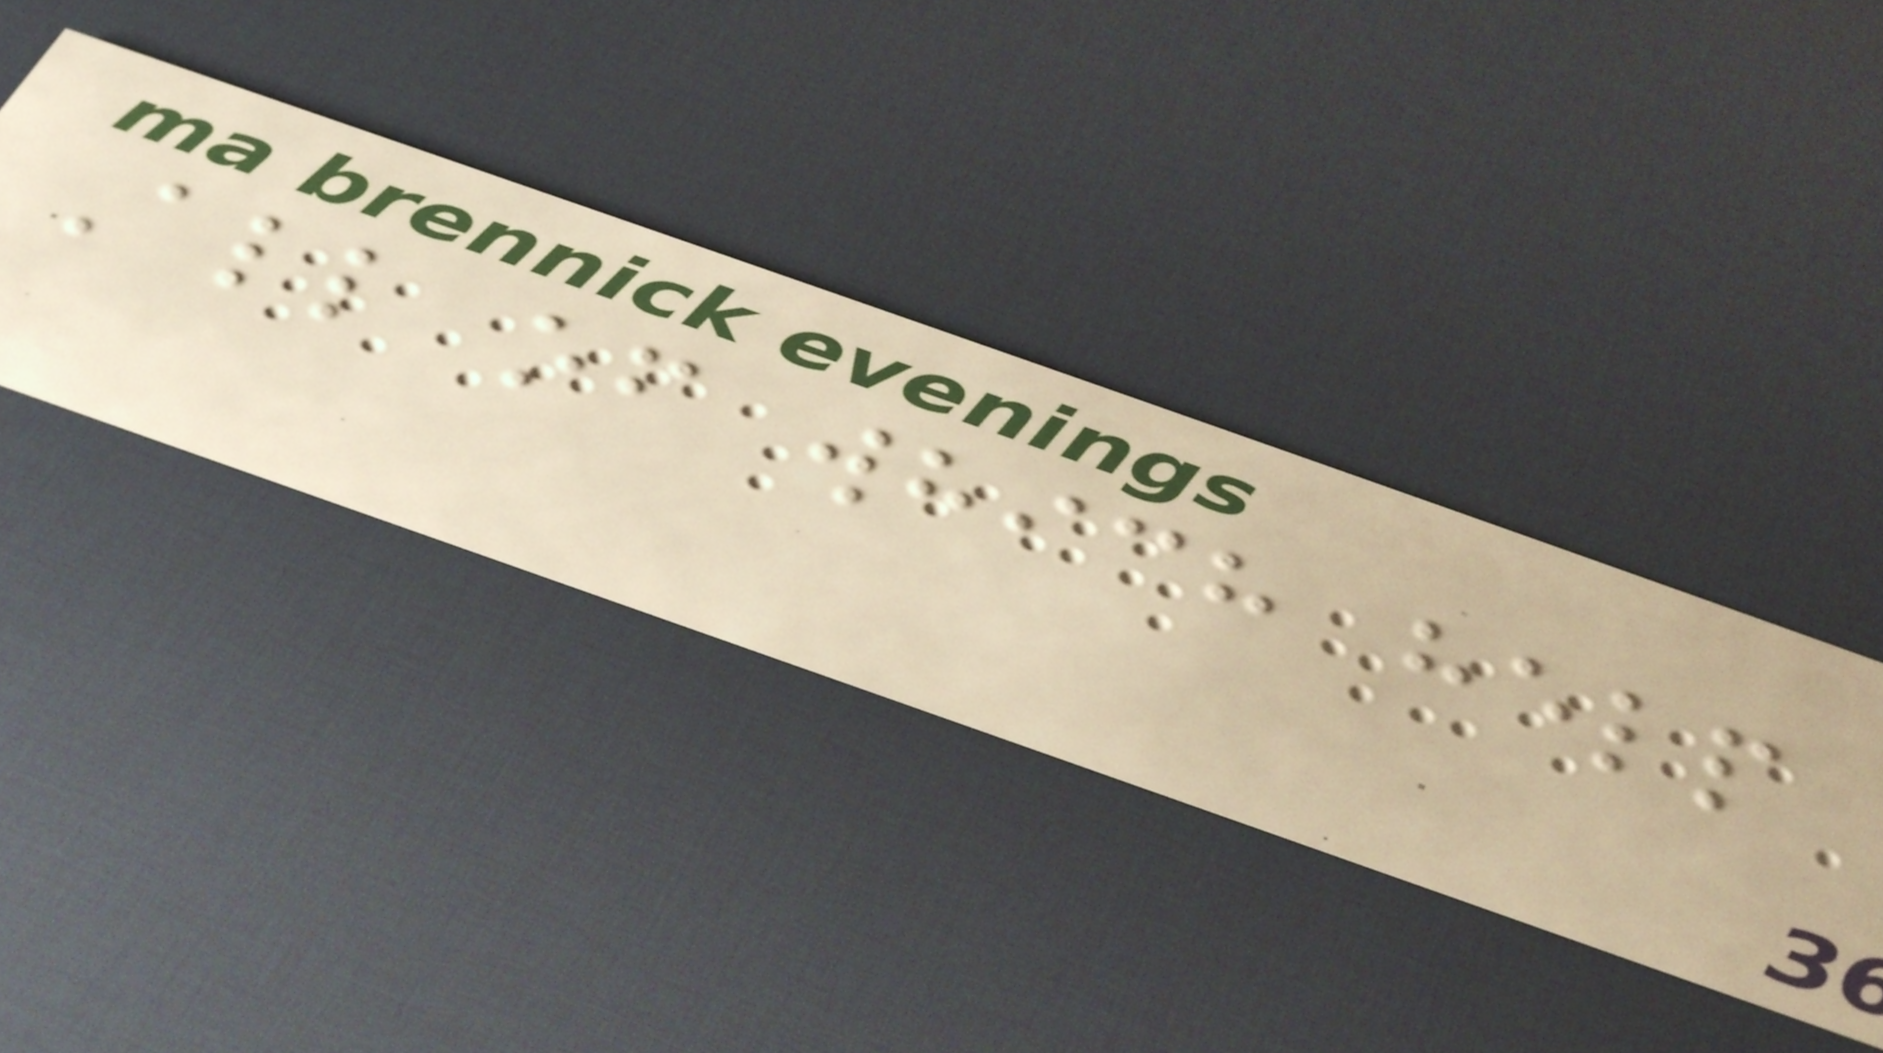All of which help
